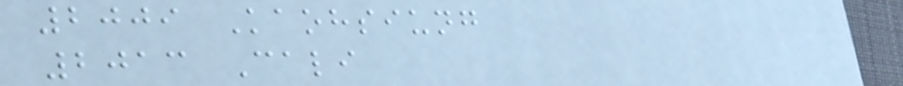2009 Kaohsiung
2013 Cali
